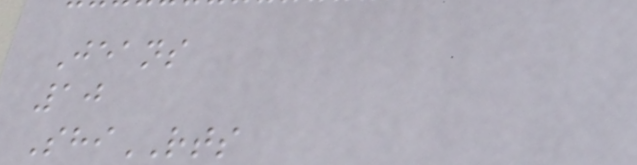Jeans
10
ShiRTS
